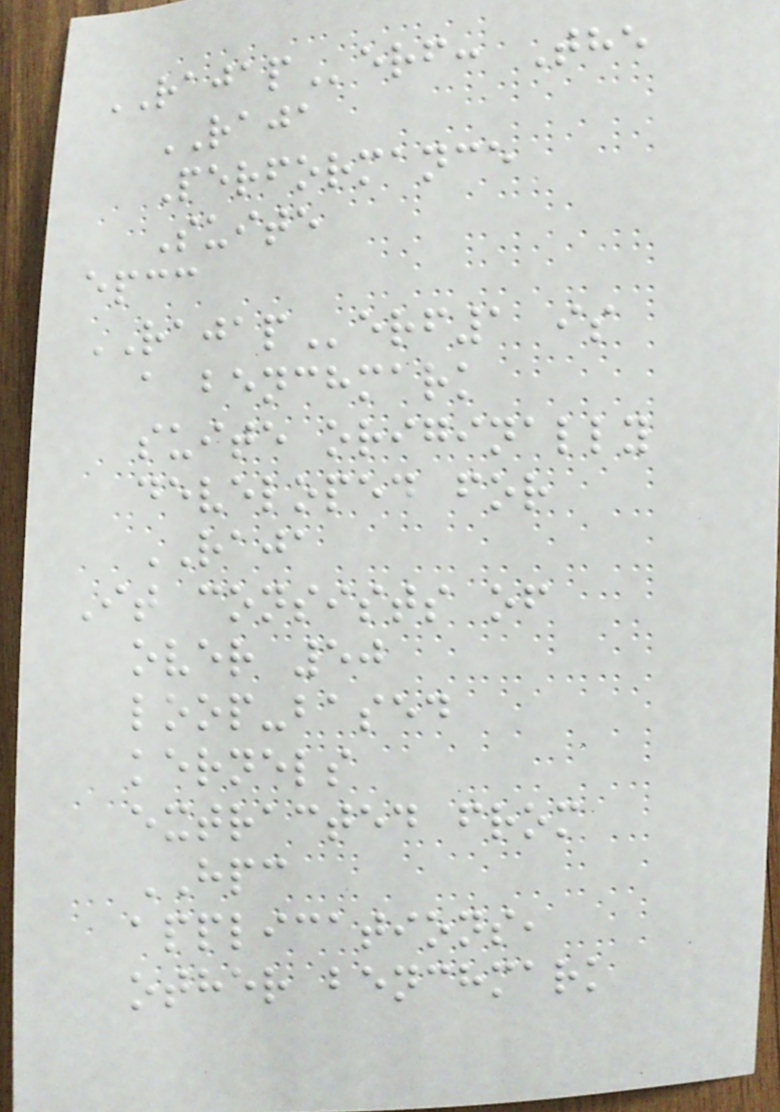RAJAPerf: The
RAJA
Performance
Suite
epcc
RAJAPerf1 is
a benchmark
suite originally
developed for
RAJA
It consists of
over 50
loop-based
kernels
extracted from
HPC
applications,
other benchmark
